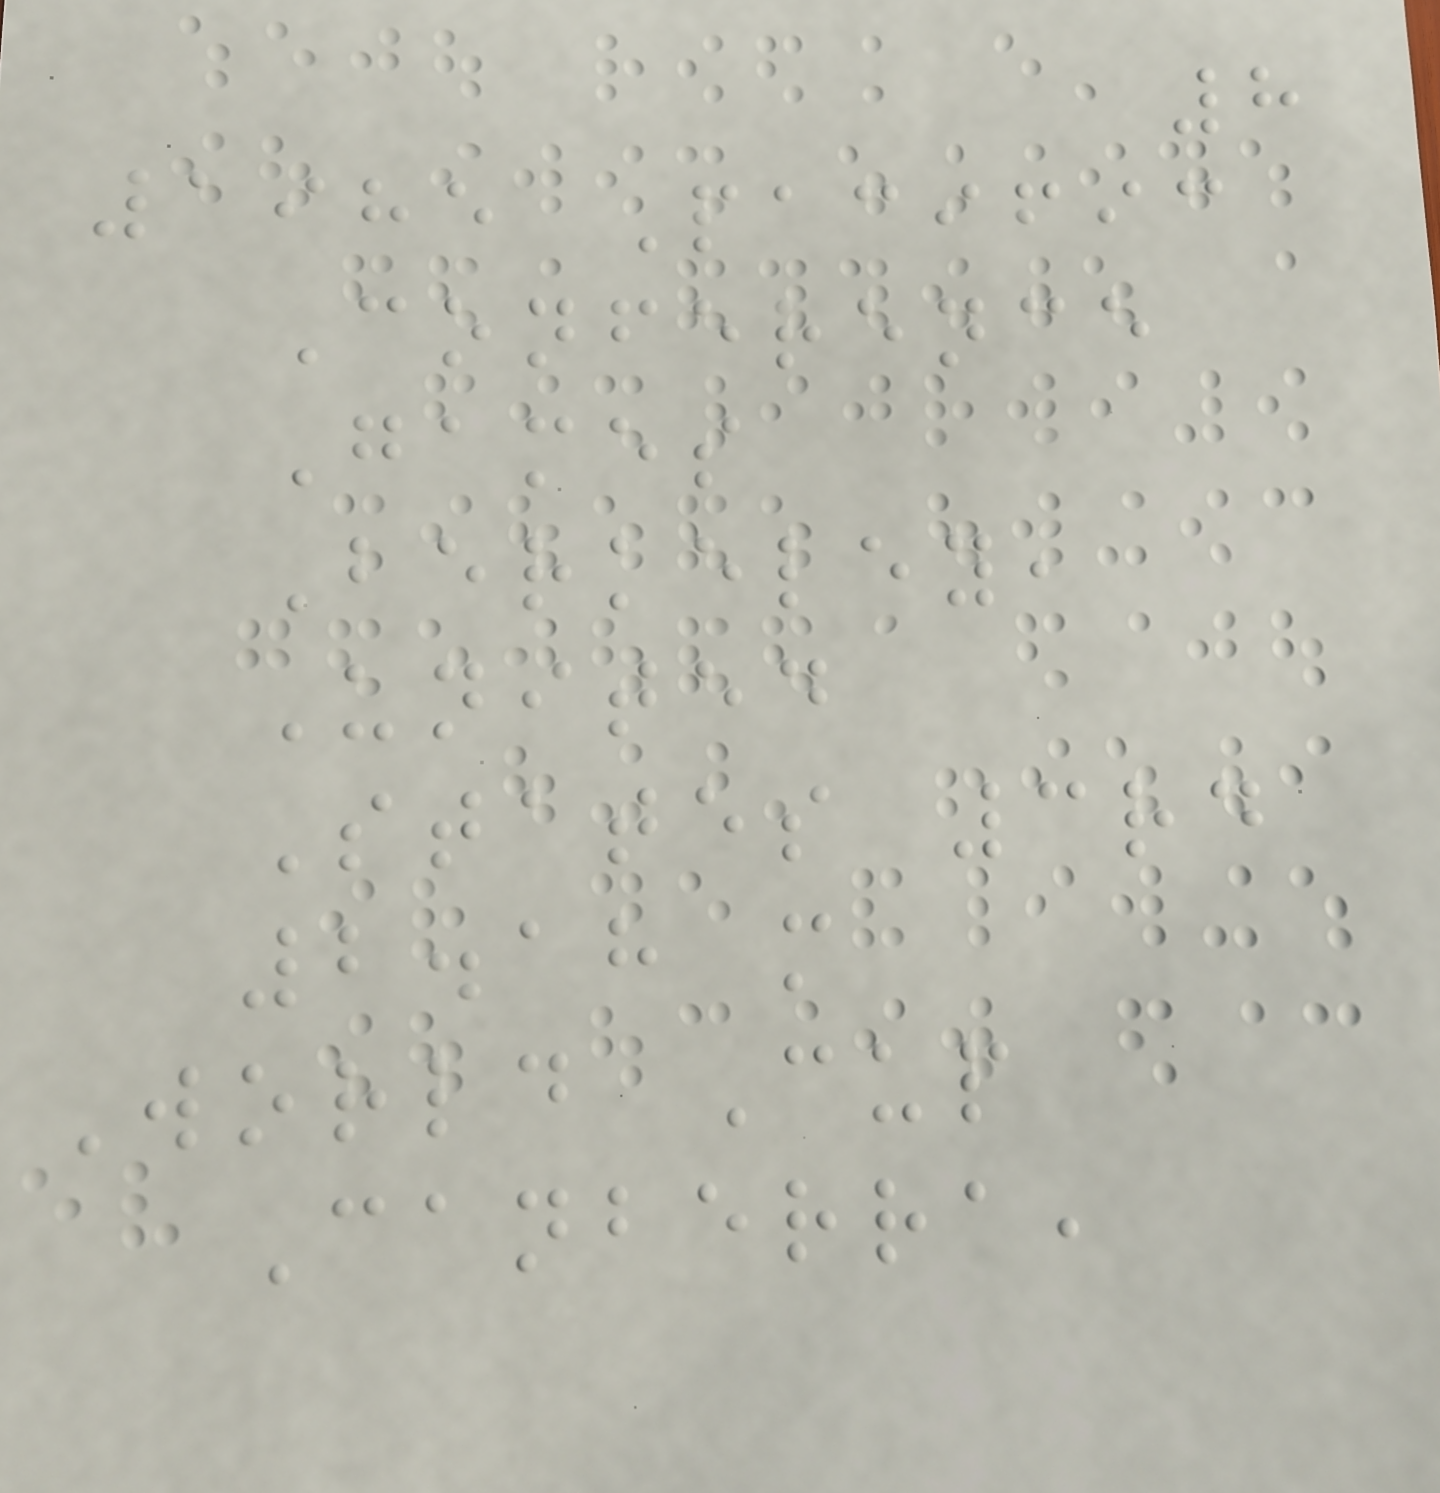8
1985 Pacific
Conference
Games
Berkeley,
United
States 3rd
2.18 m
World Cup
Canberra,
